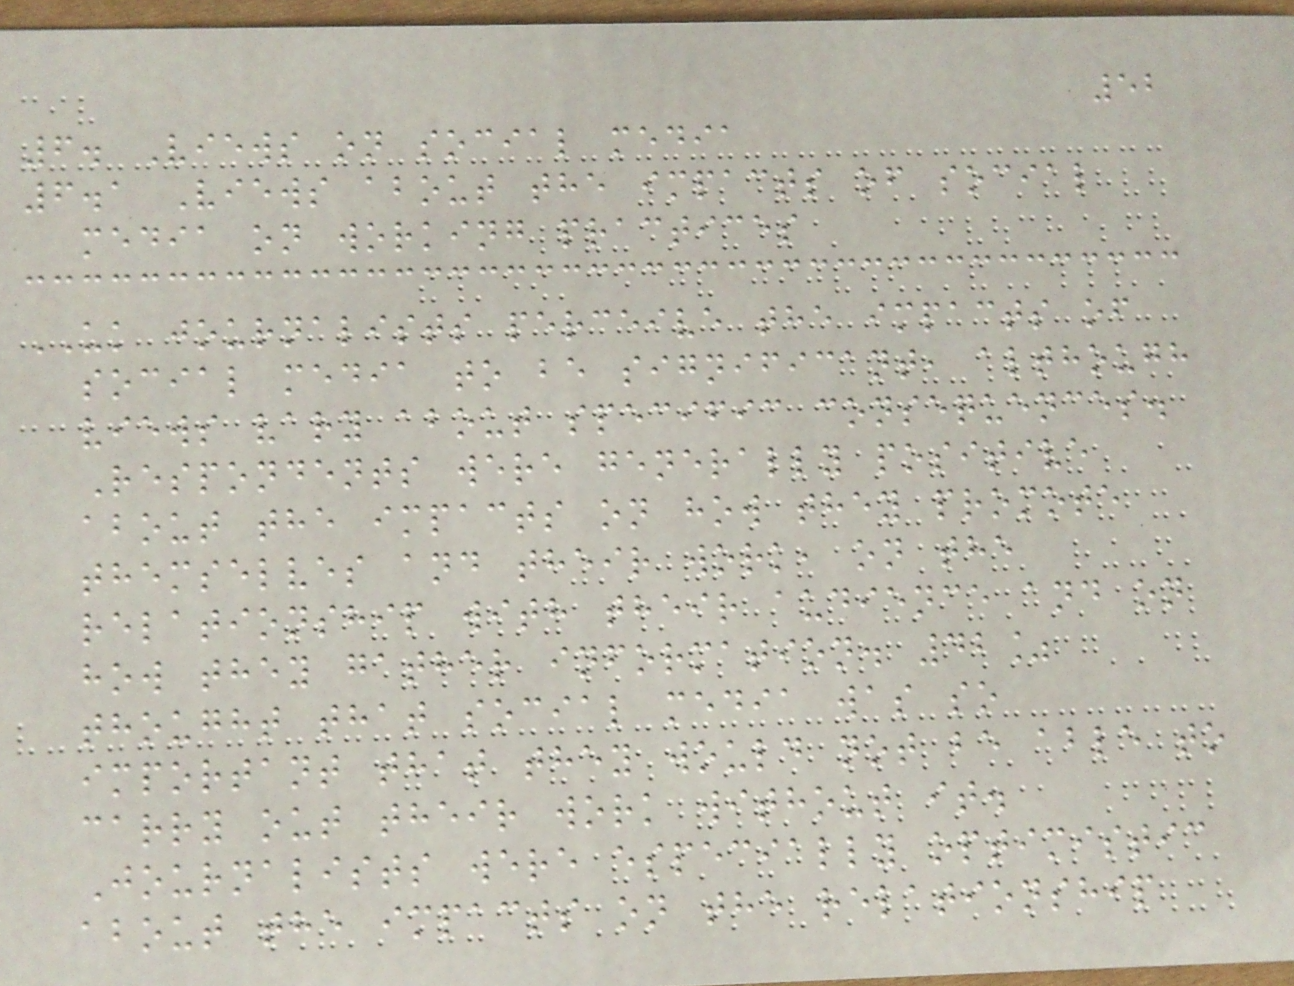52
6. Views on social media
6.1 Views about the impacts of social
media on working practices
UK journalists perceive the impacts of
social media to be significant, although
views vary about specific consequences.
Respondents were generally positive
about the impacts on how they promote
themselves and their work, on the
relationship with their audience and on
how they gather information. 42%
thought that social media was so
important that they would not be able to
carry out their work without it.
Journalists were especially optimistic
about the impacts on the relationship
